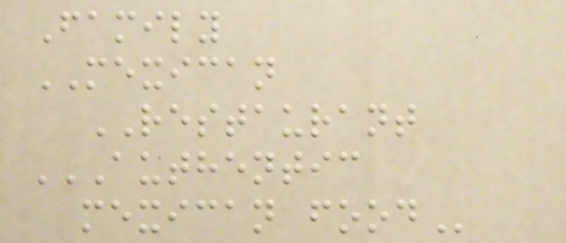Family
MEXICAN
RESTAURANT
AUTHENTIC
MEXICAN FOOD
